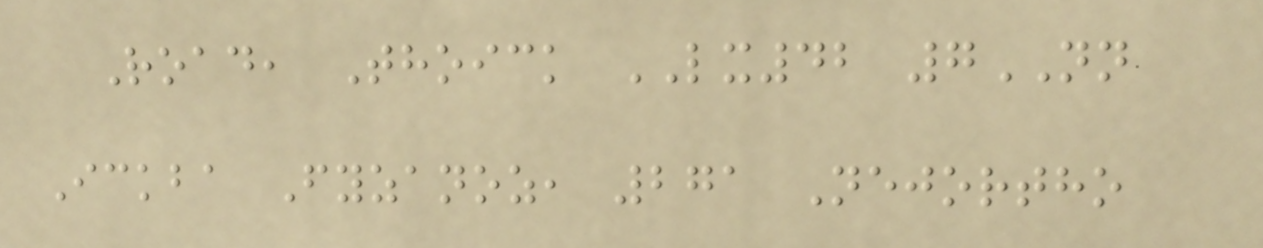Road, Thoick LX42 7NN
Ickba Fyzanoz, 271 Nejortho
